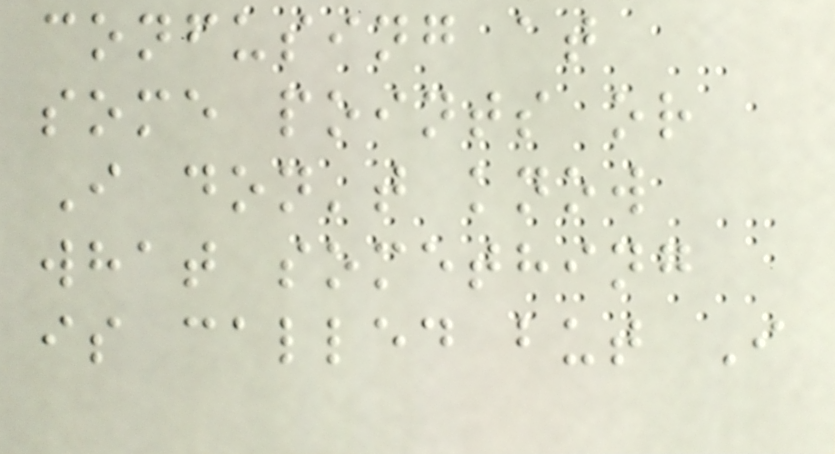confusing at
some points or
I don't know
what something
is called but I
